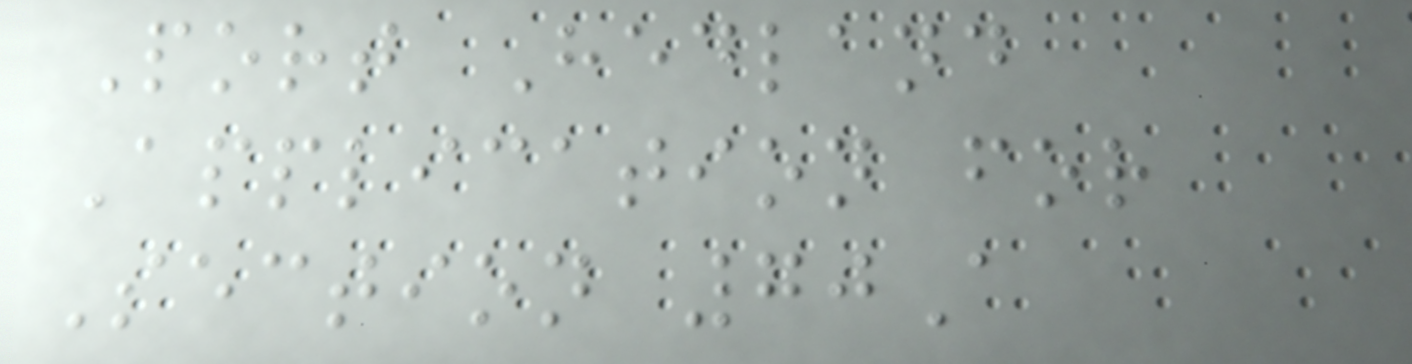Port Hedland
Application for
Section 70A
